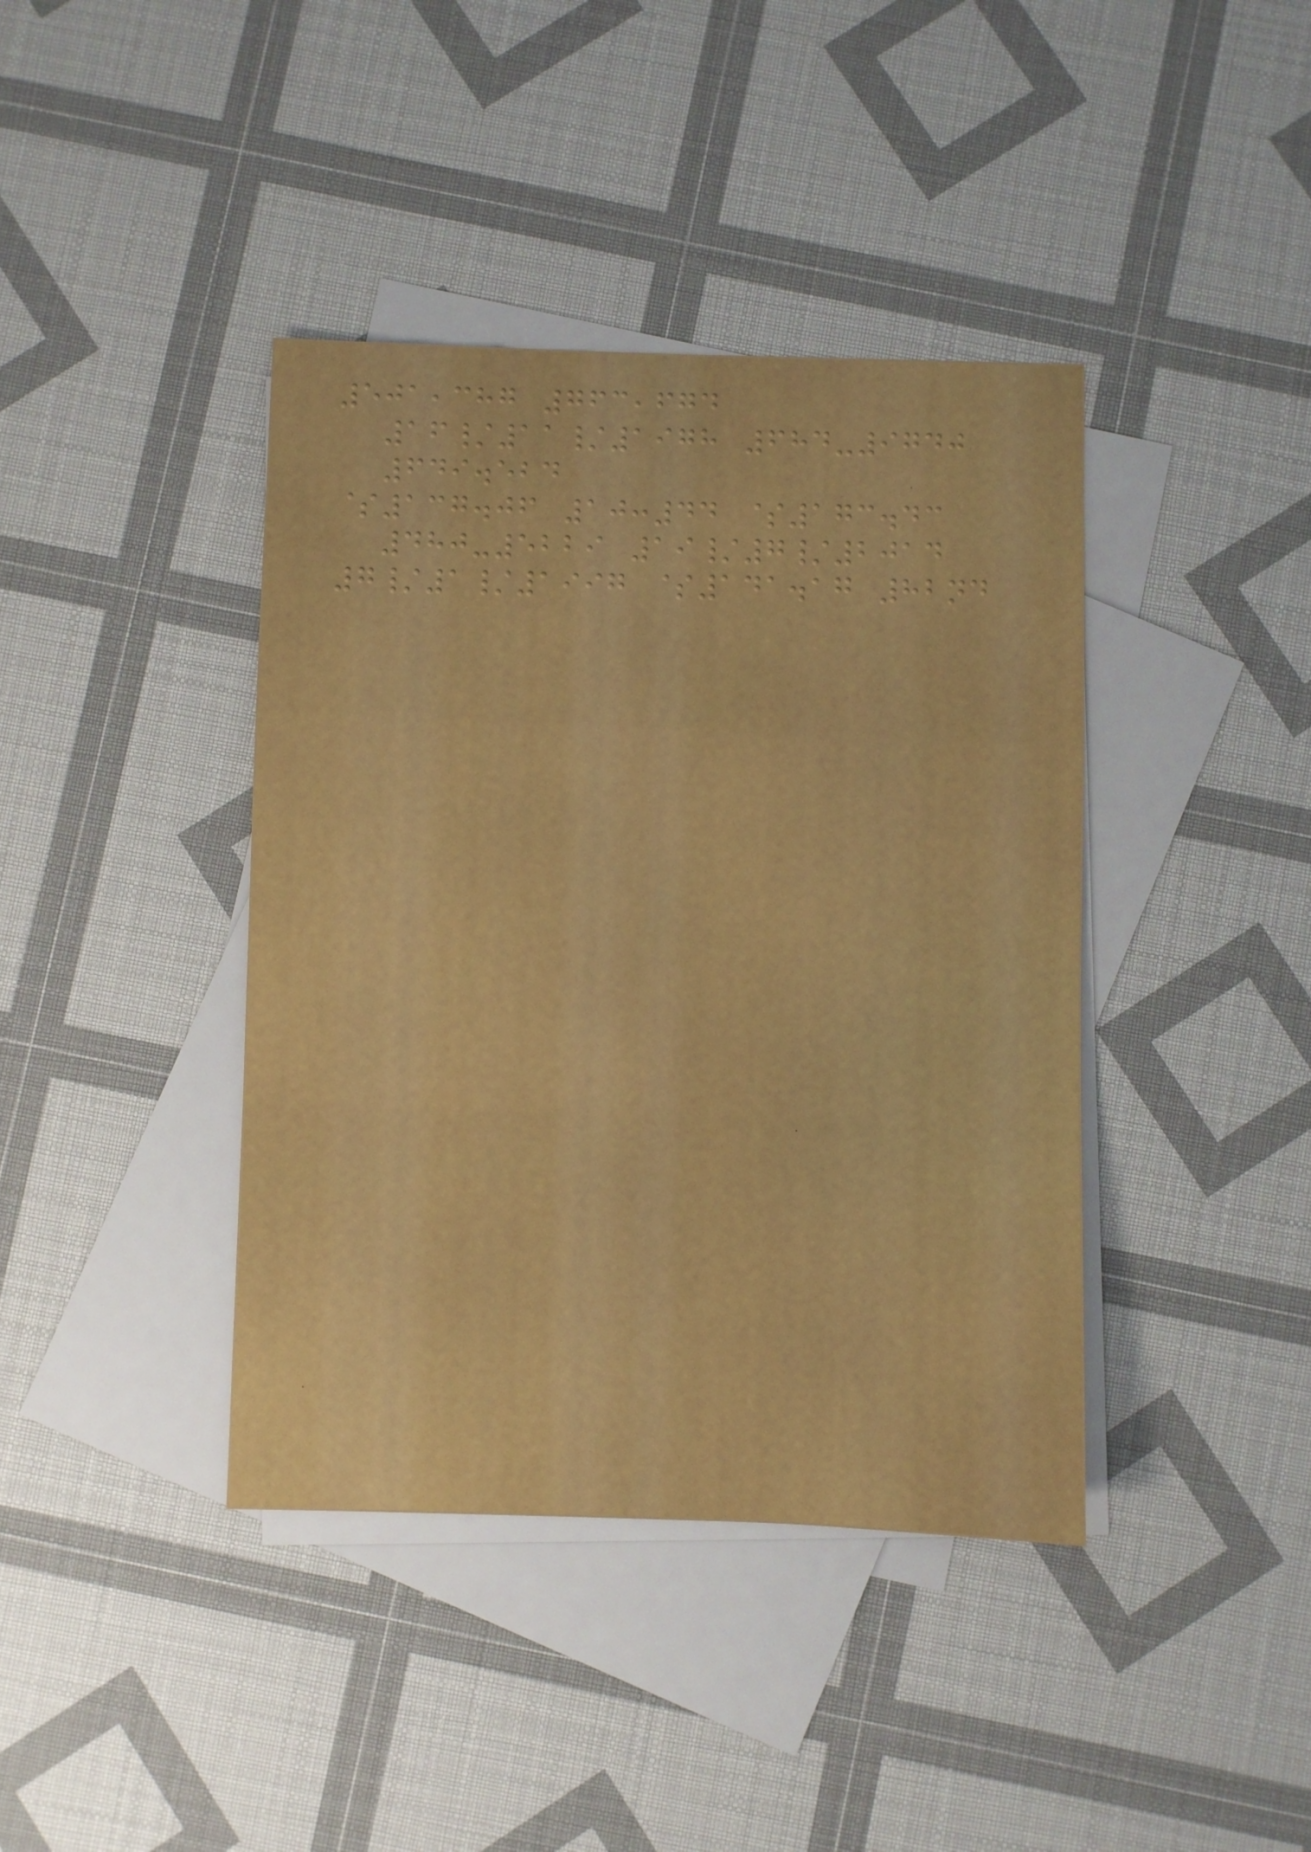501,387 763,674
16/11/1978 684-9740
649.524
$137.06 10:44 $173.43
480-5229 19/7/2014
7/1/1997 $141.17 82nd
